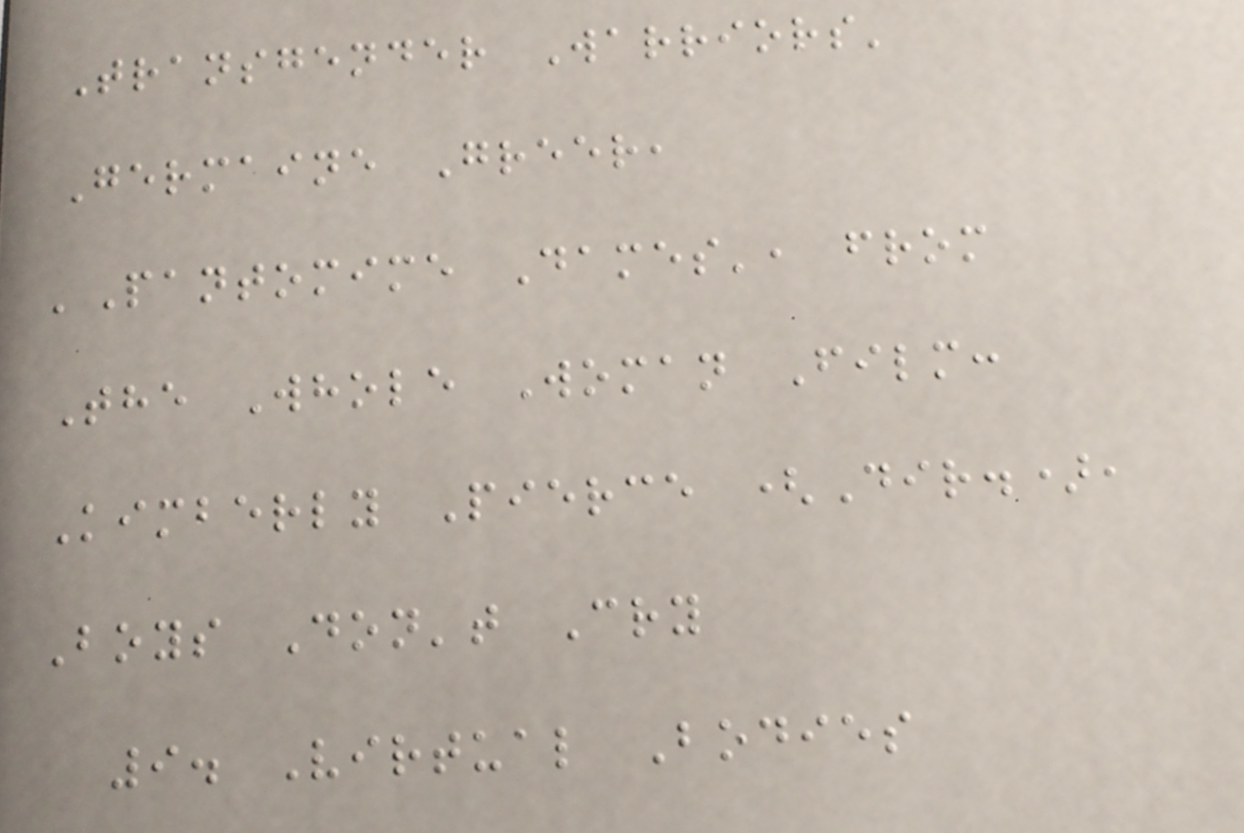Transgender Warriors'
Germaine Greer,
'Pantomime Dames', from
The Whole Woman Film:
Kimberly Pierce (Dir.),
Boys Don't Cry
9. Virtual Bodies
